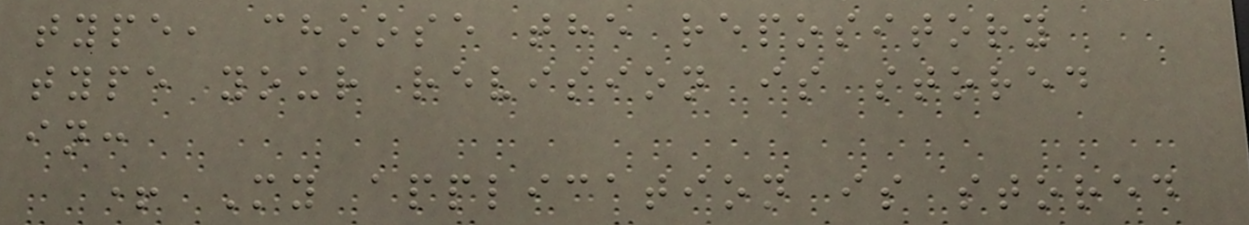type, choose the repository
type your revision is stored
in:
+ My application is stored
